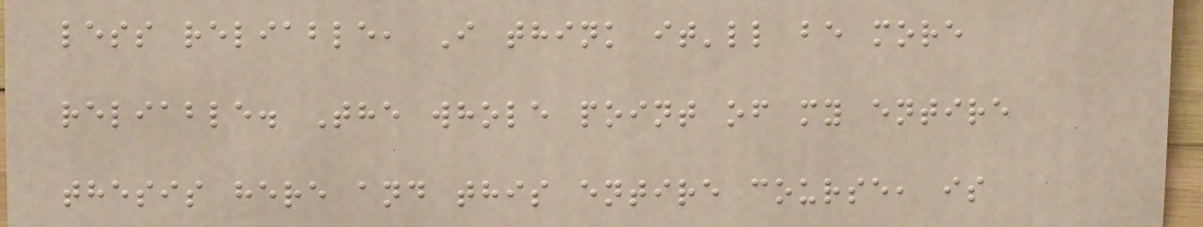less reliable, I think it'll be more
reliable. The whole point of my entire
thesis here and this entire course, is
